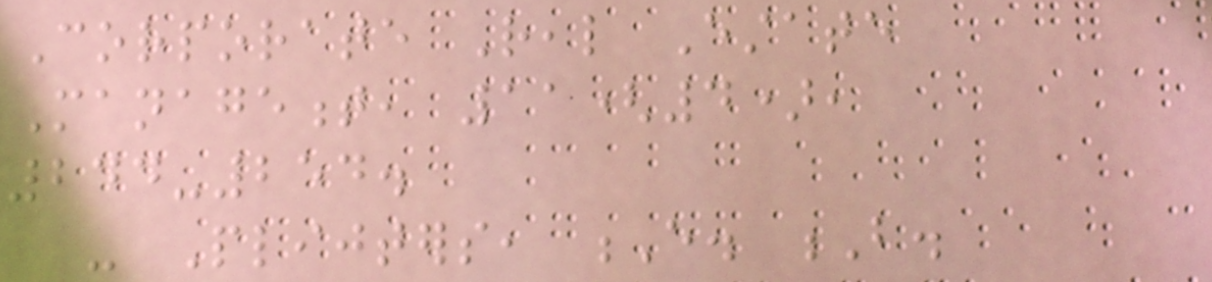Corporate Real Estate
Management, 11(4),
244-254.
- Plijters, E. B.
